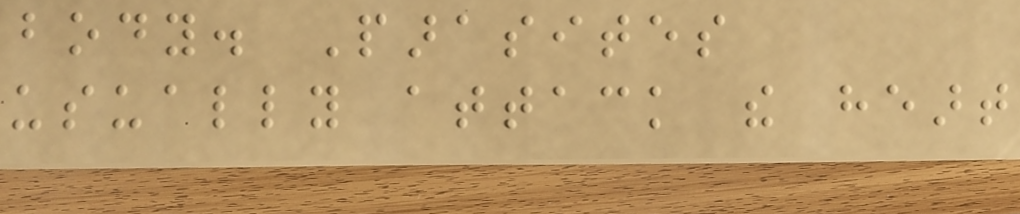body. Parasites
usually attack the heart
